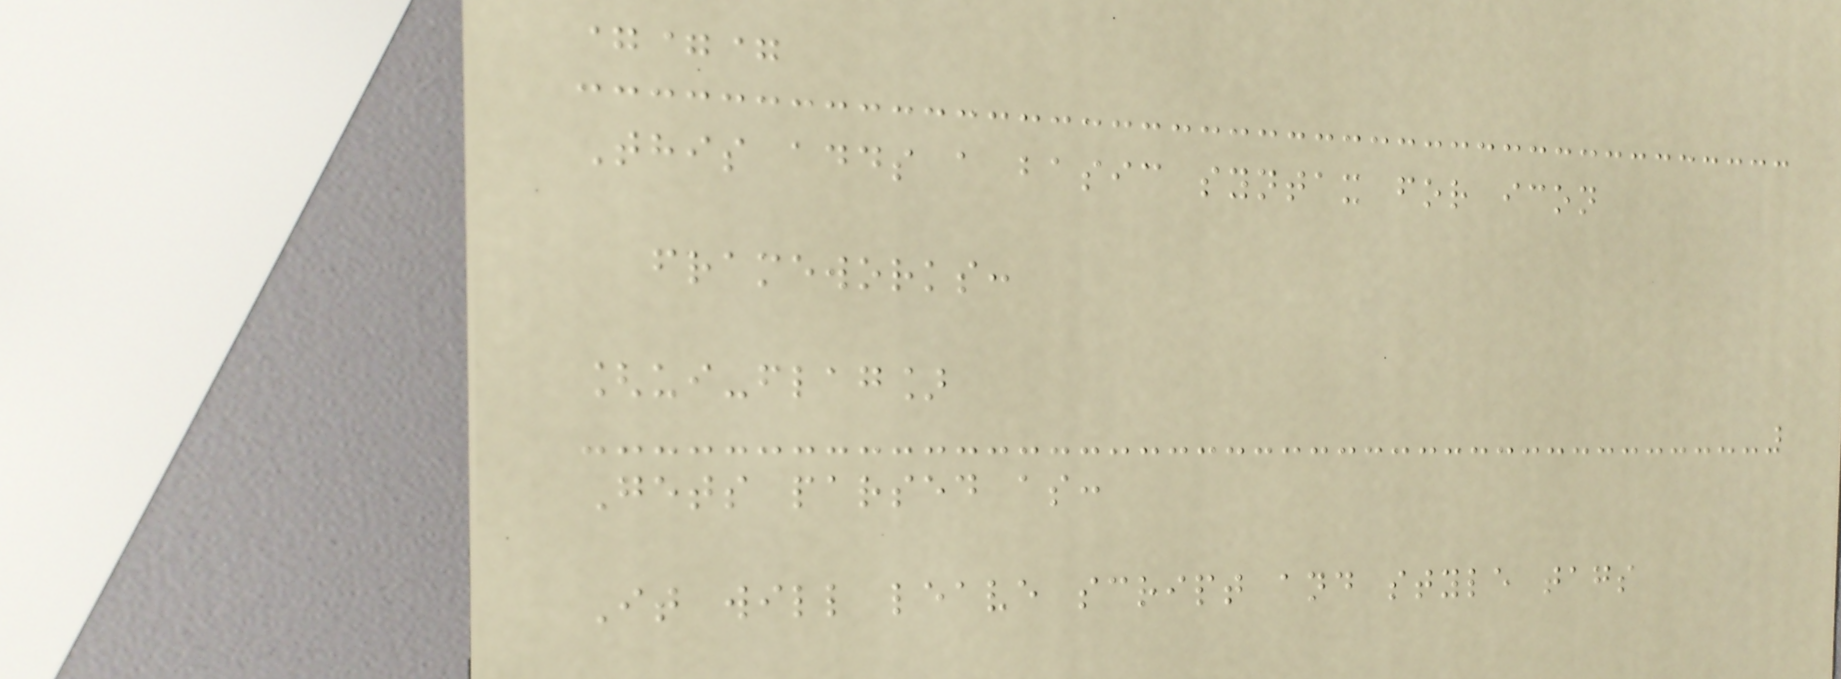===
This adds a basic syntax for icon
frameworks:
[ui-flag]
Gets parsed as:
It will leave script and style tags
